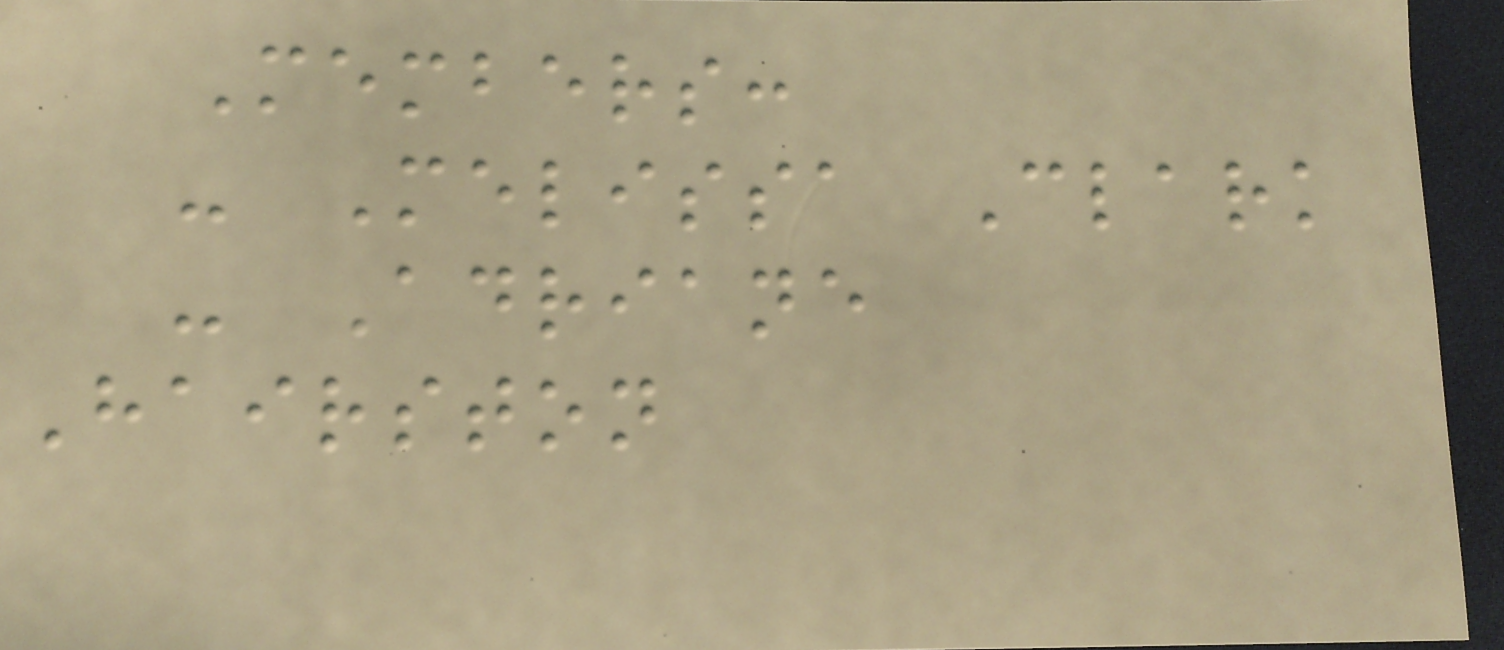Members:
- Melissa Clark
- Adriane
Hairston
